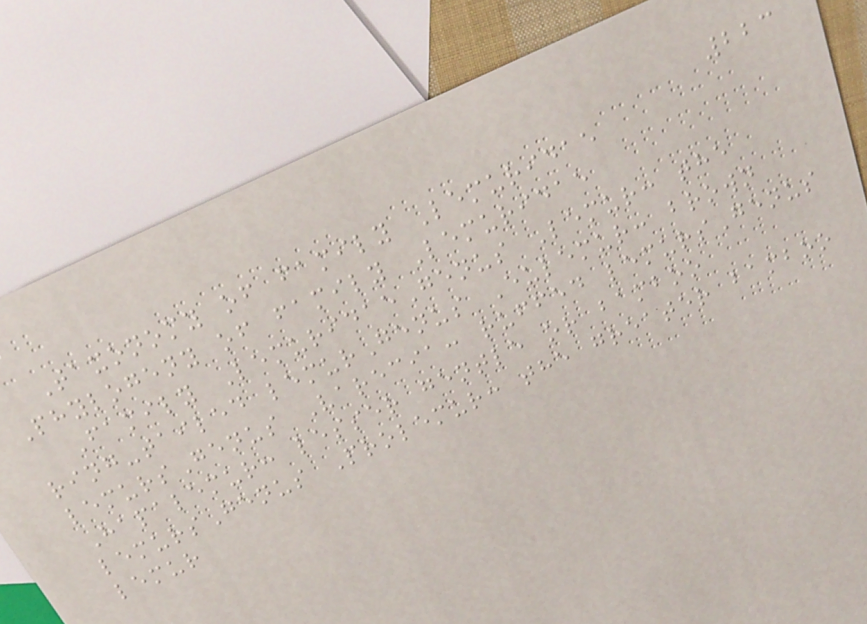223
Taxonomy of family Lemuridae
Phylogeny of family Lemuridae
Family LemuridaeGenus Lemur: the
ring-tailed lemurGenus Eulemur: brown
lemursGenus Varecia: ruffed lemursGenus
Hapalemur: lesser gentle or bamboo
lemursGenus Prolemur: the greater bamboo
lemur
